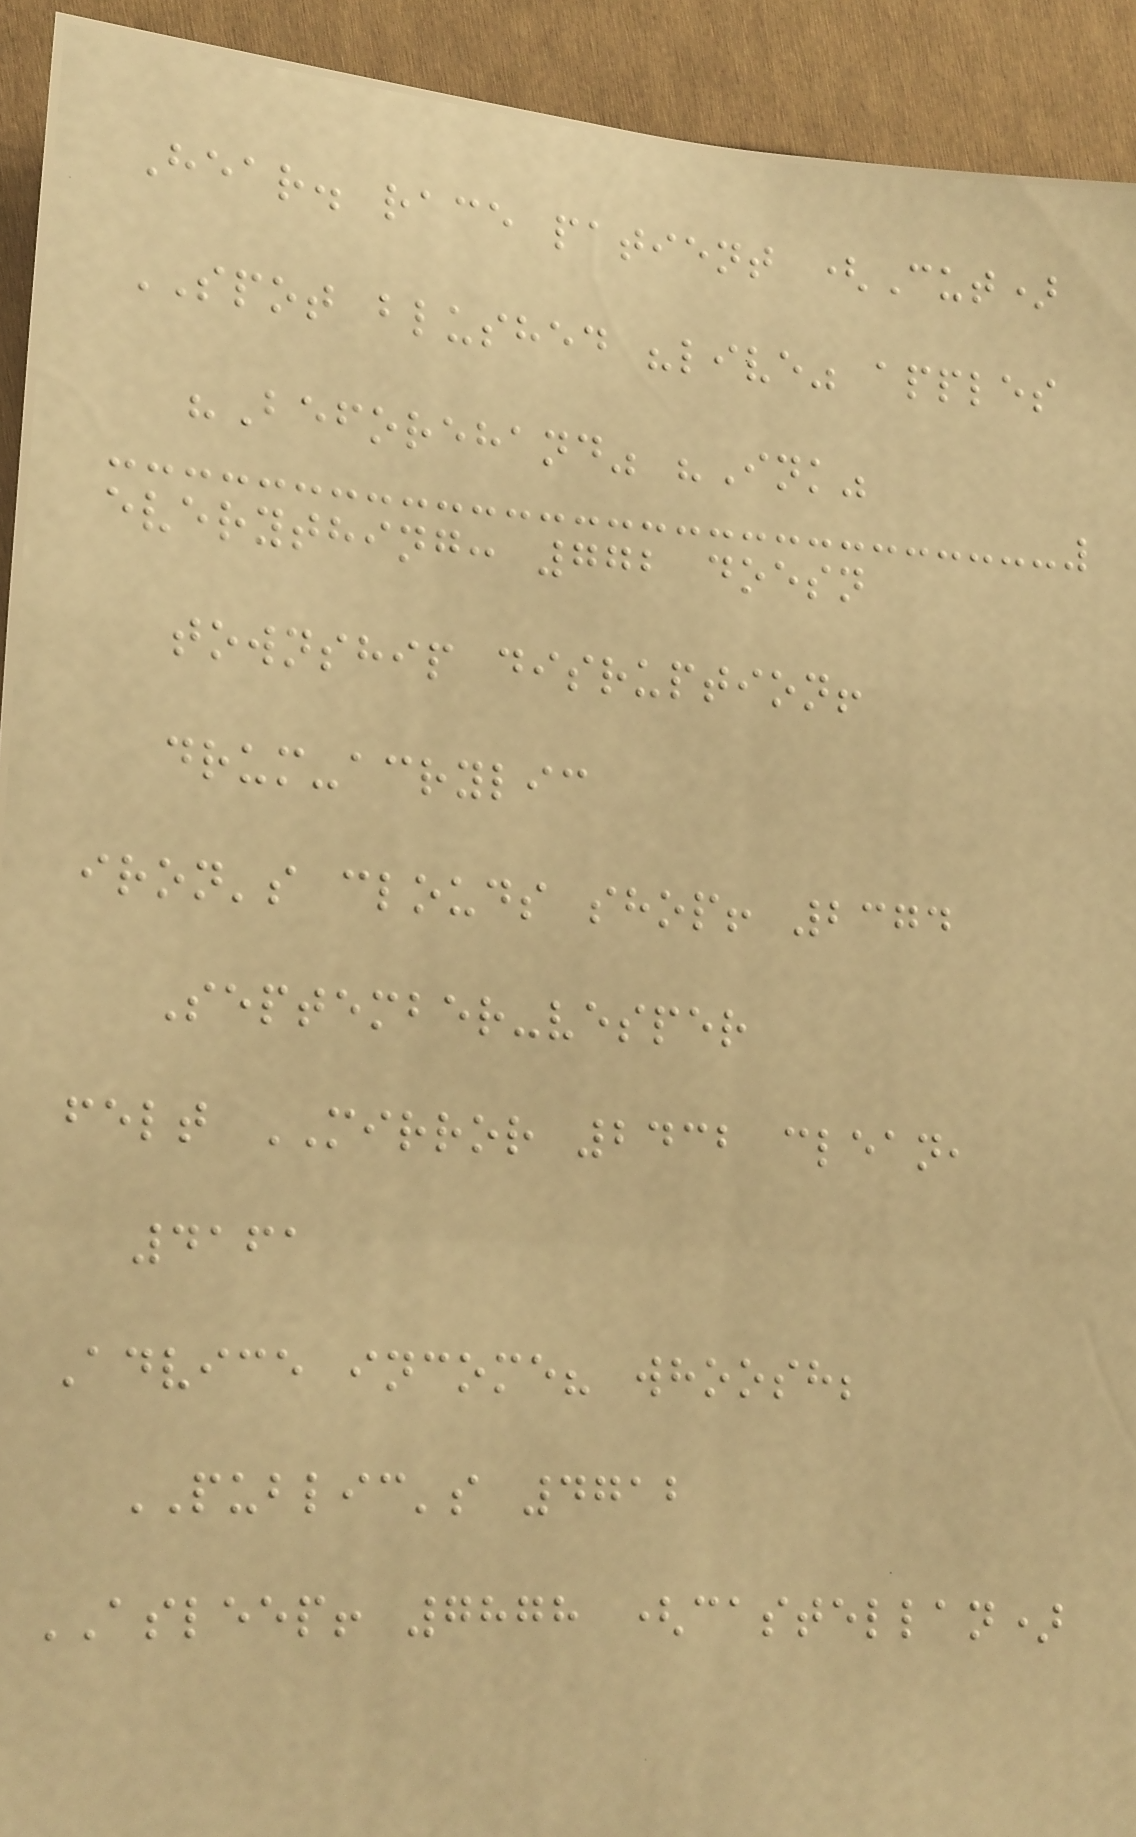Hear. race patient (Cut)
SPOT blushed "live" apples
"Beforehand" "Ink"
everything: 772 doesn
township disruption!
drum-acrylic
iron's clouds shop! 2374
September-vesper
felt MIRROR 2432 clean,
4161
Advice income? whoosh;
PUBLIC's 4712
ASLEEP! 7878 (castellan)
